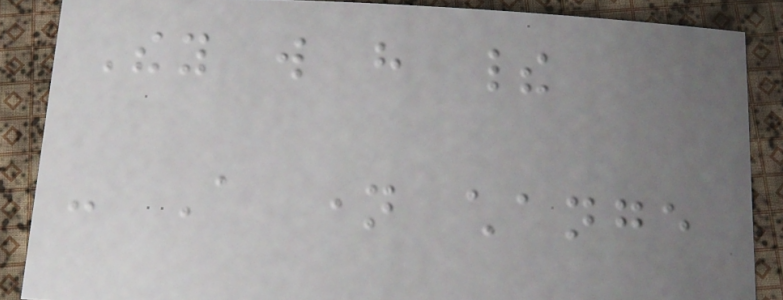They will have their
- A name change
